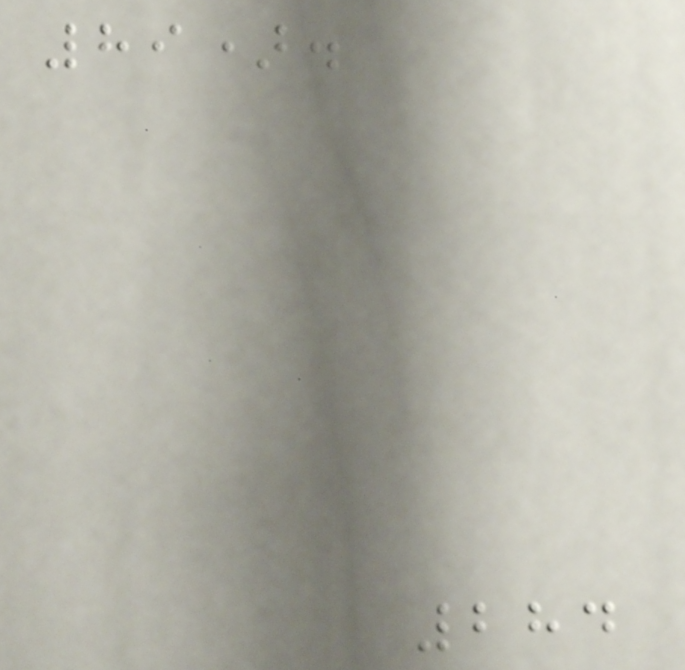89).
284
